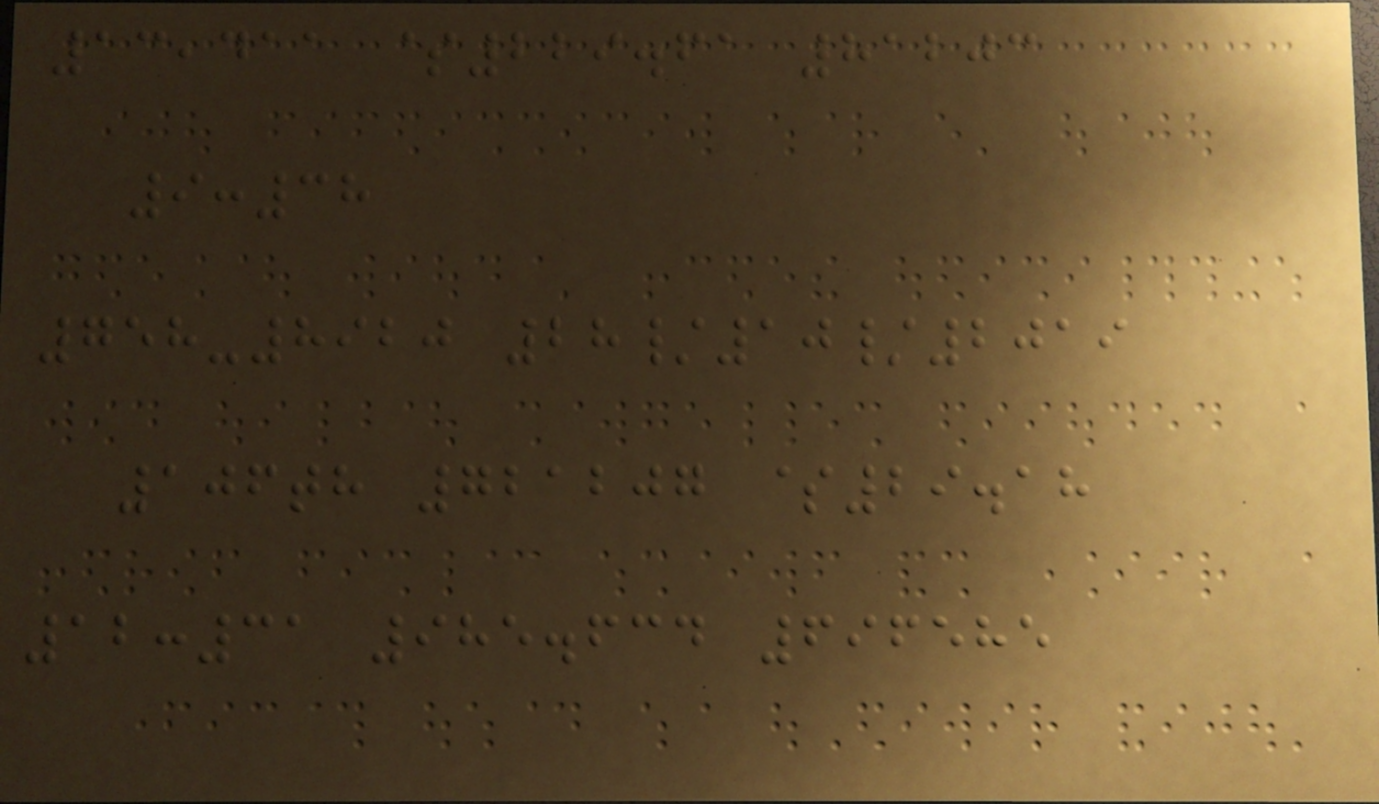13,411 $229.61 81203
9:38
758-8920 28/10/2019
106th 721207 $29.18
12:31 985.634 696585
